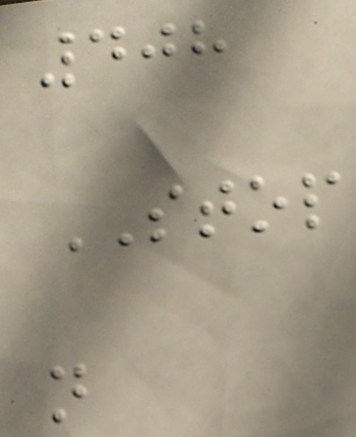408
STOP
n
